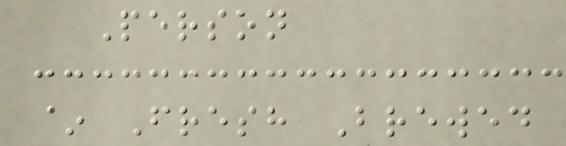Person
~ Fresh Brewed
